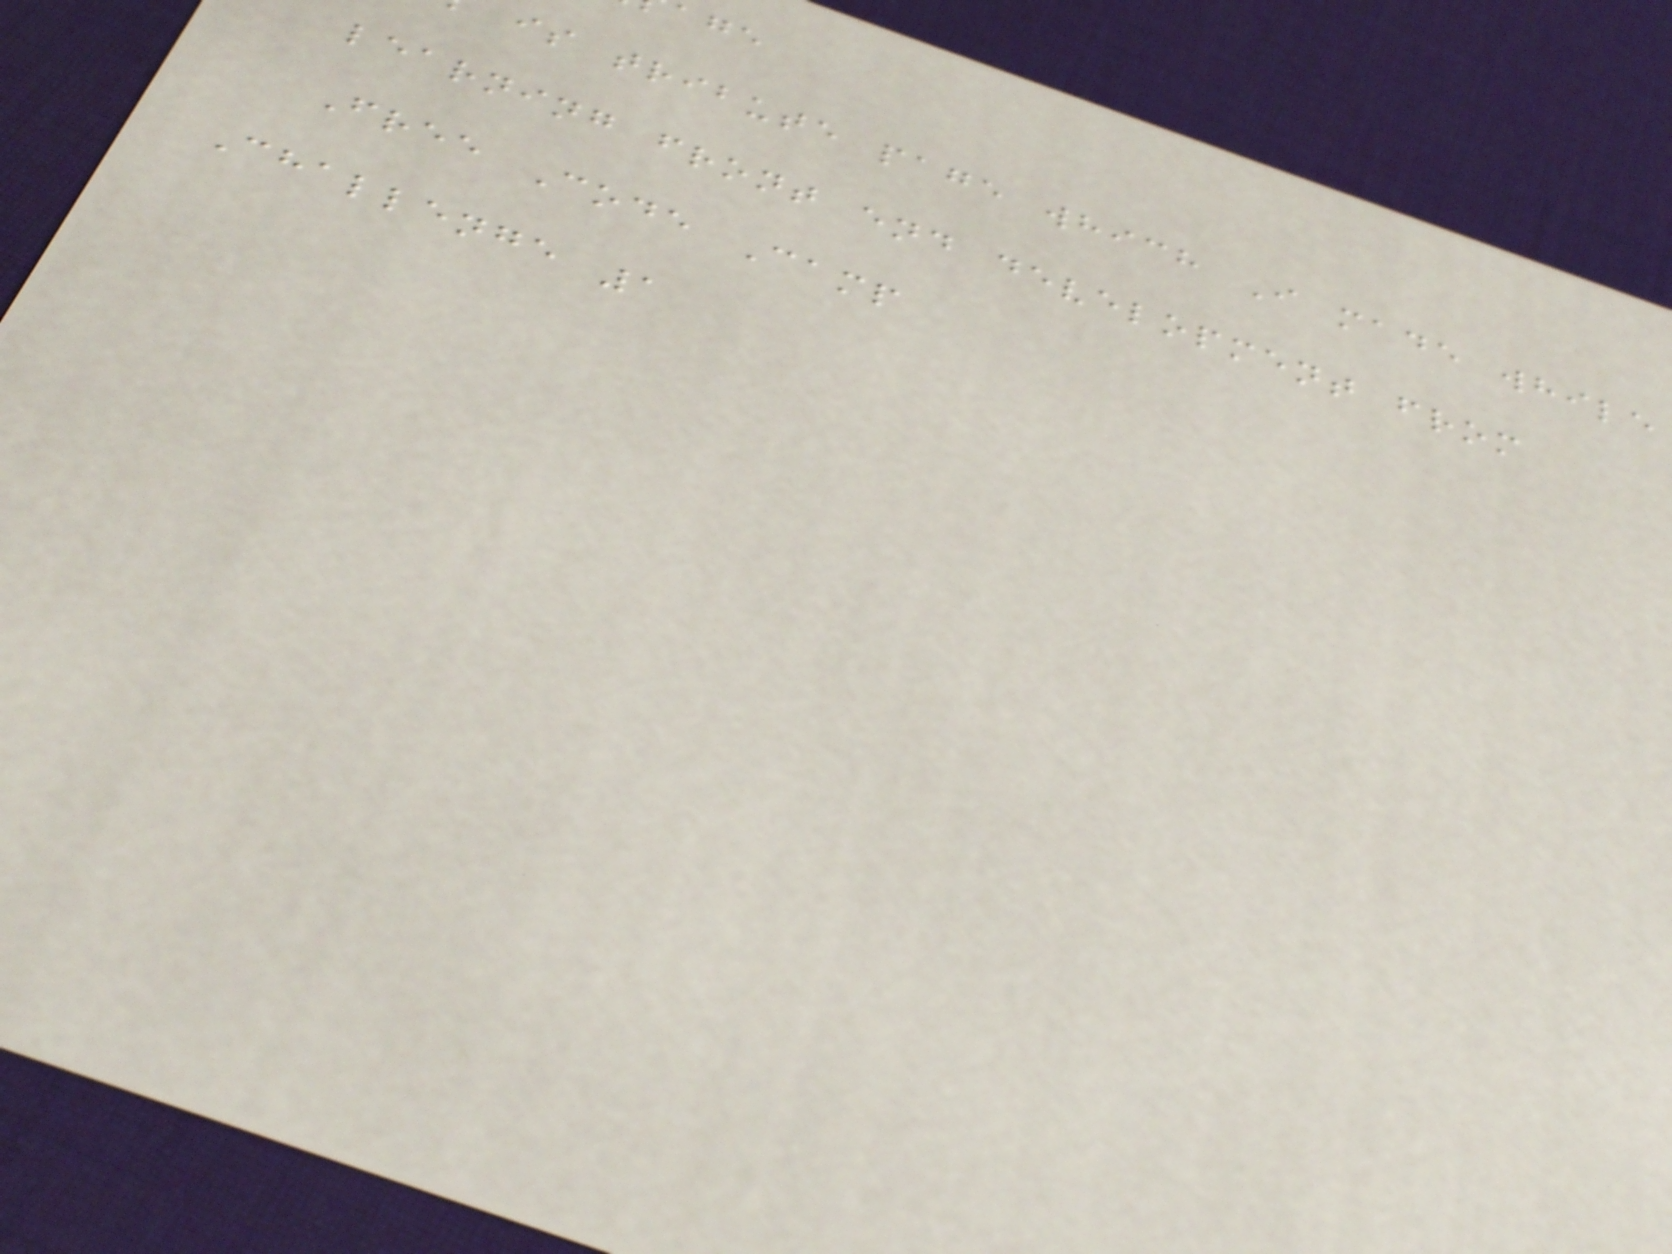is tribute page which I made while
learning front end development from
Free Code Camp
Challenge 1
